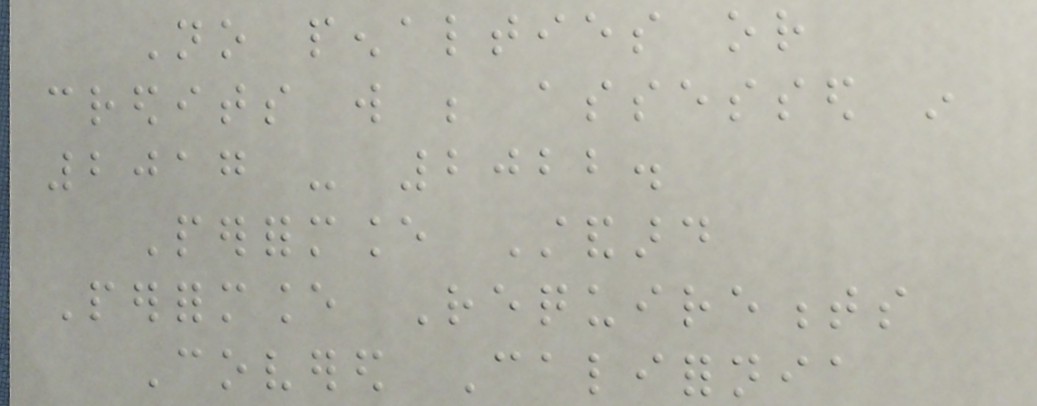No penalties or
credits will be assessed in
2017 - 2022.
Performance Standard
Performance Requirements
Covered California
